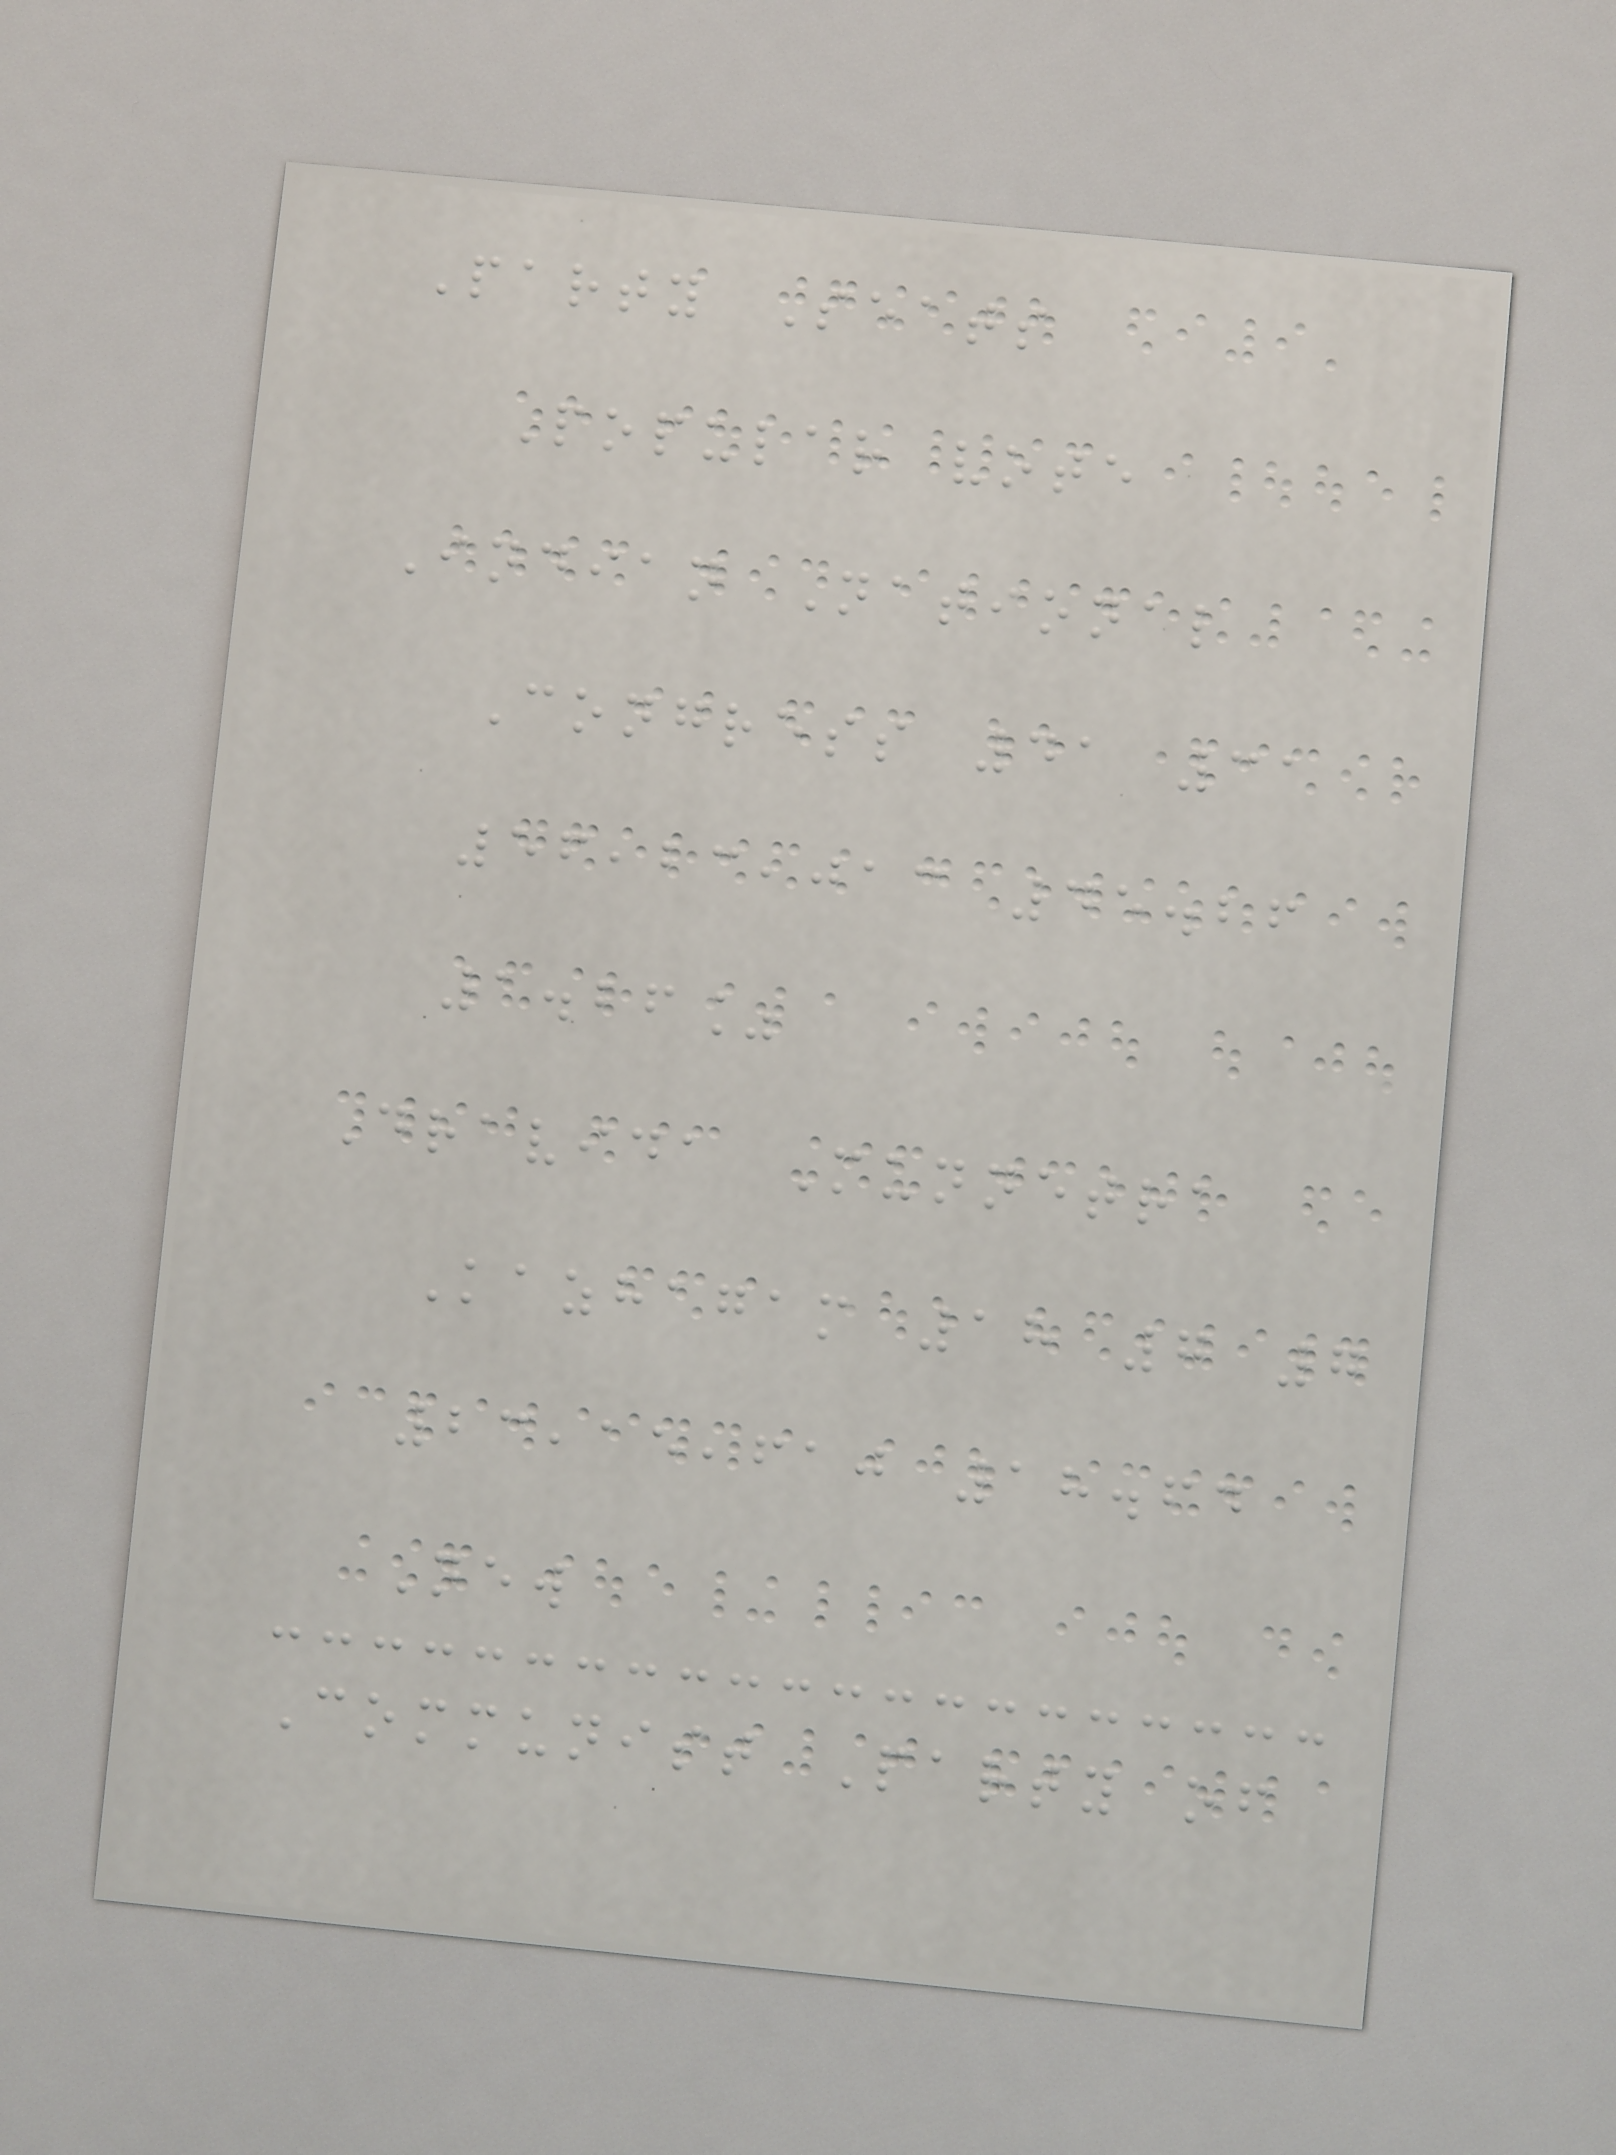Party Seats
Popular vote
Indian National
Congress 41 31
56,23,013 45.26
1.26%
Dravida Munnetra
Kazhagam 18 7 7
23,15,610 18.64
New
Communist Party of
